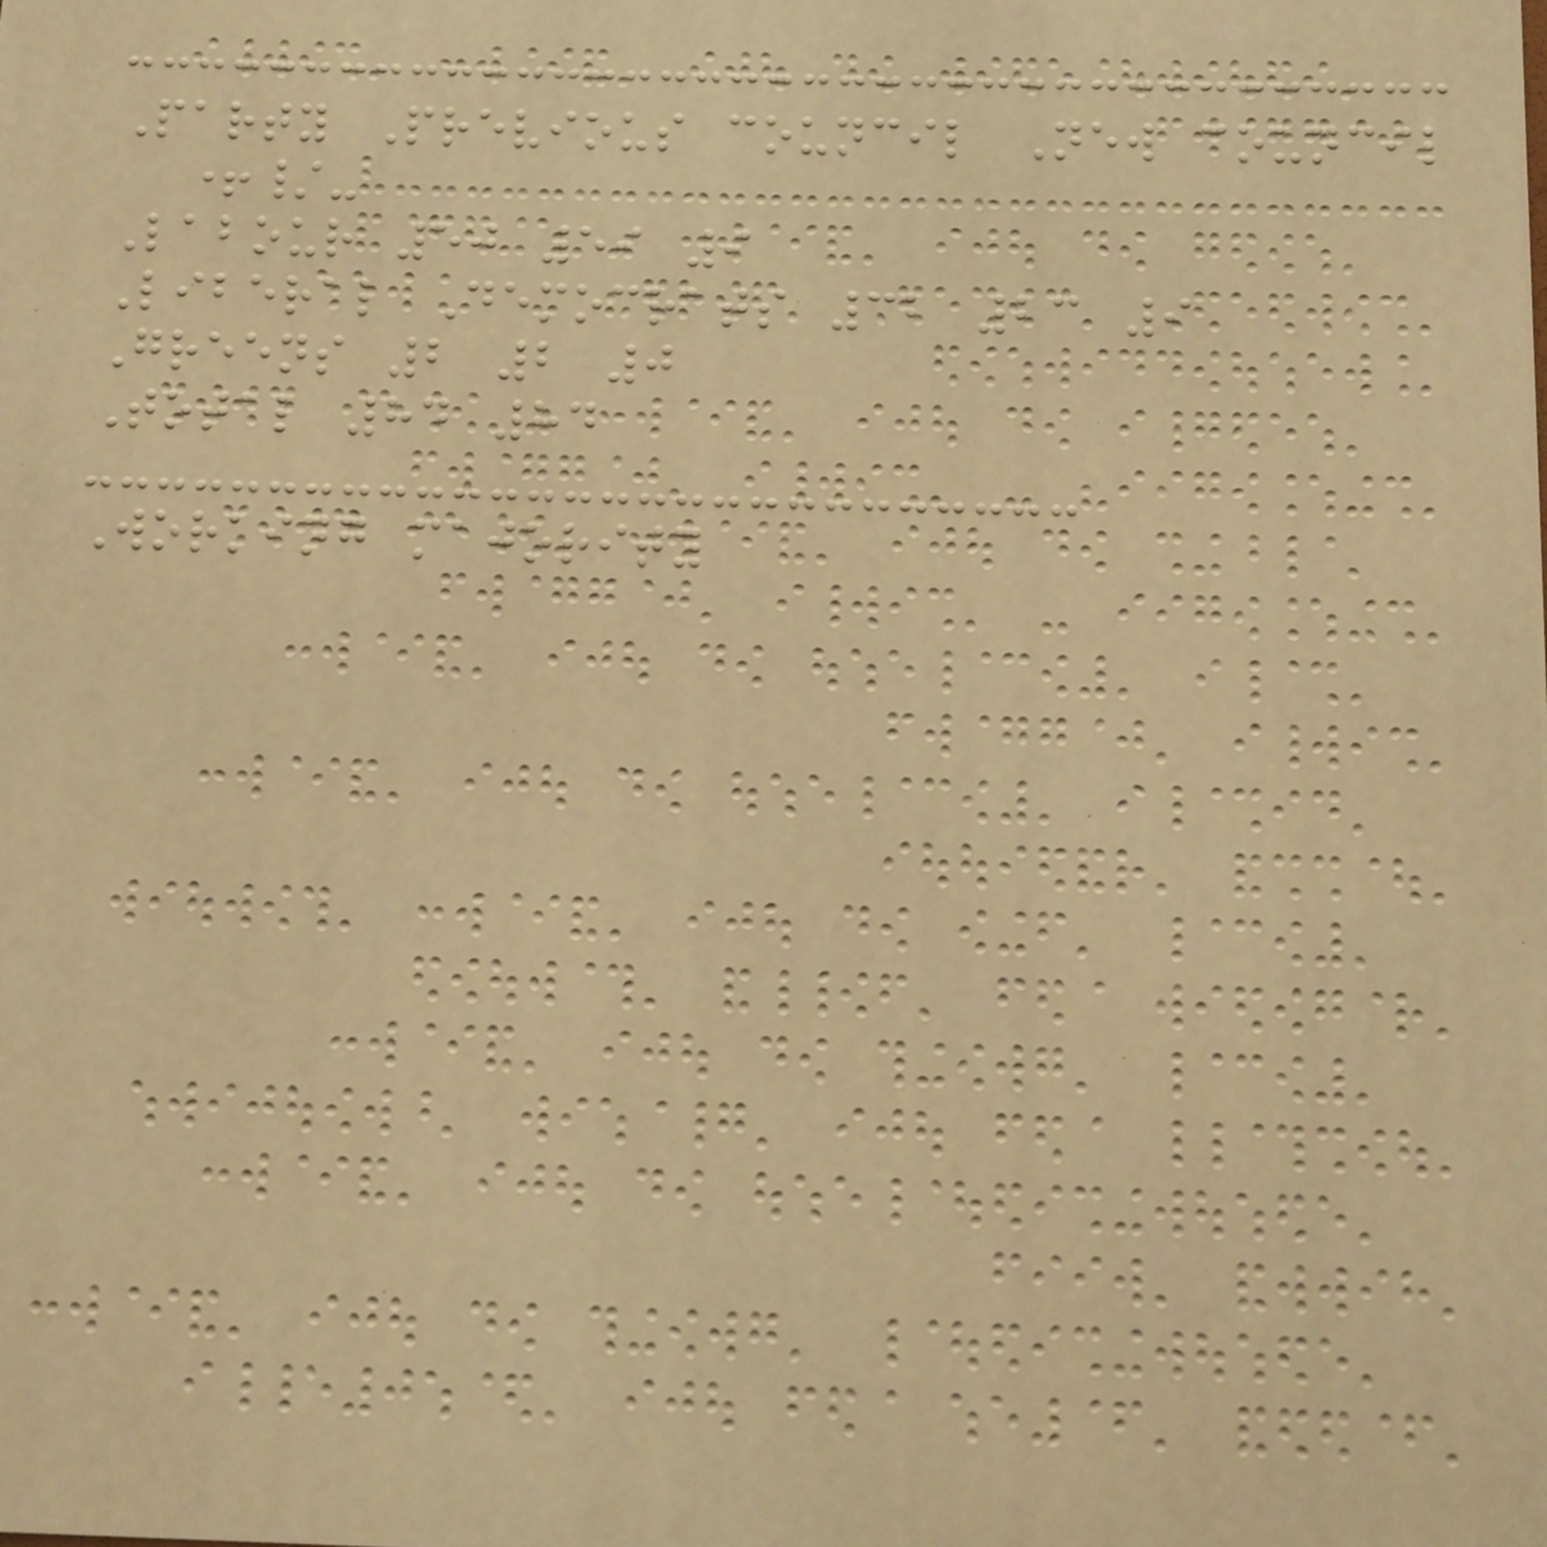Party Previous council New council
+/-
Labour 50 59 9
Liberal Democrats 32 23 9
Greens 2 2 0
Total 84 84
Working majority
